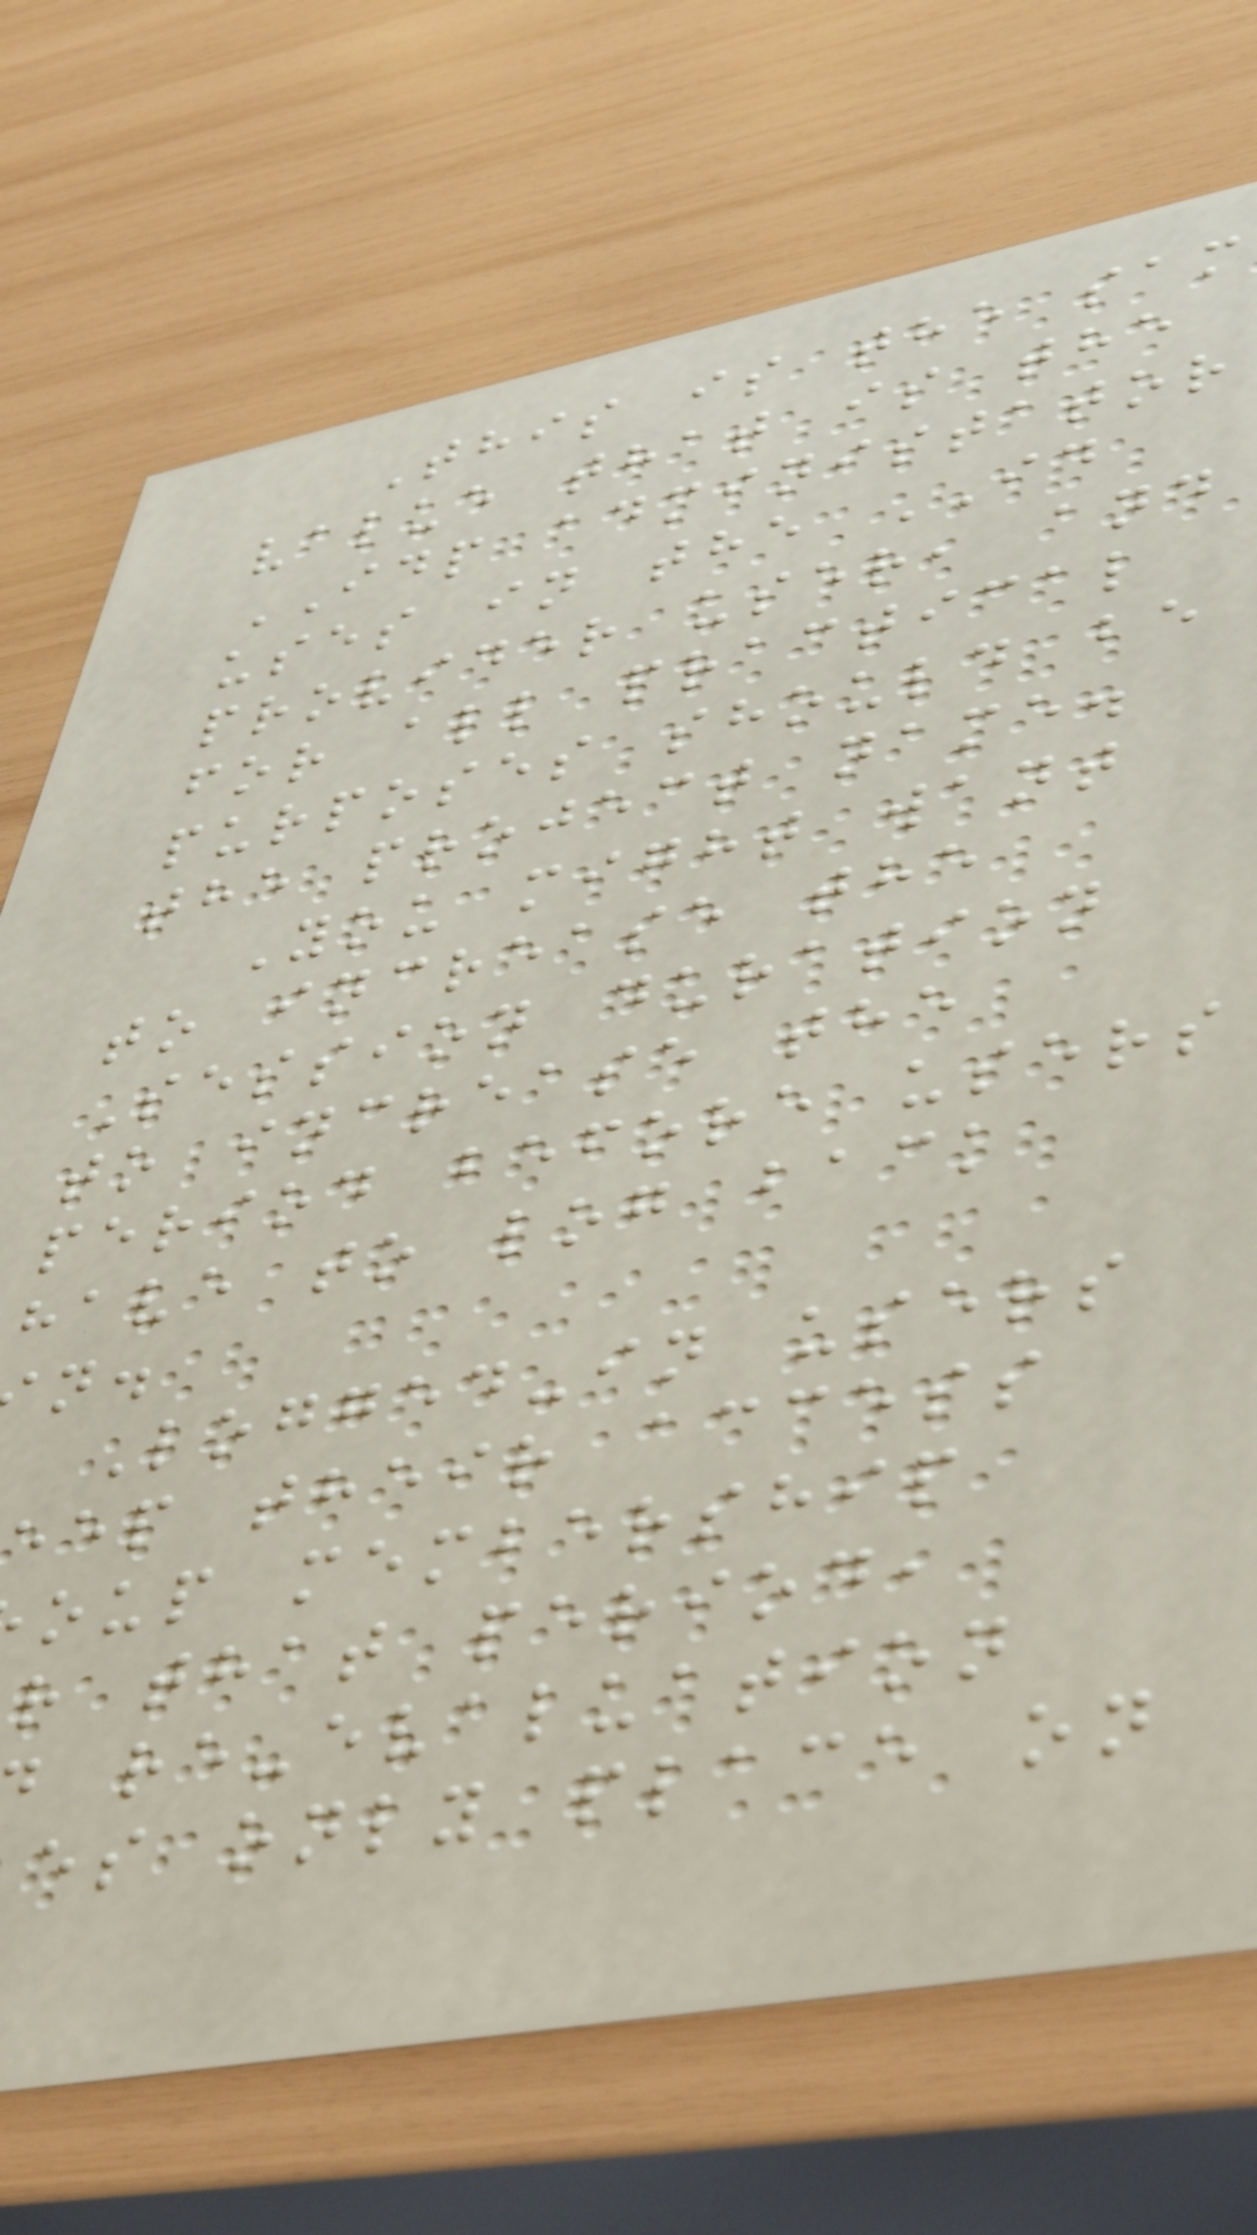This is the sam
value that is the
IDP administator
uses in the ID
provider user, and
for all practical
purposes should be
the project name.
You might want
to increase the
Session duration
to increase the
period before users
have to log back
Logged-in users
eep their access
oup membership
r that period,
re-evaluation
es only place on
